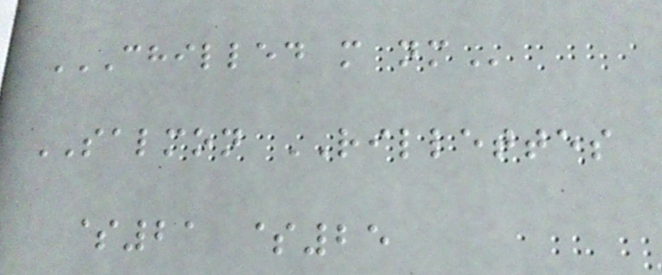CHILLED M NM
SALMON RILLETTES
$21 $25
